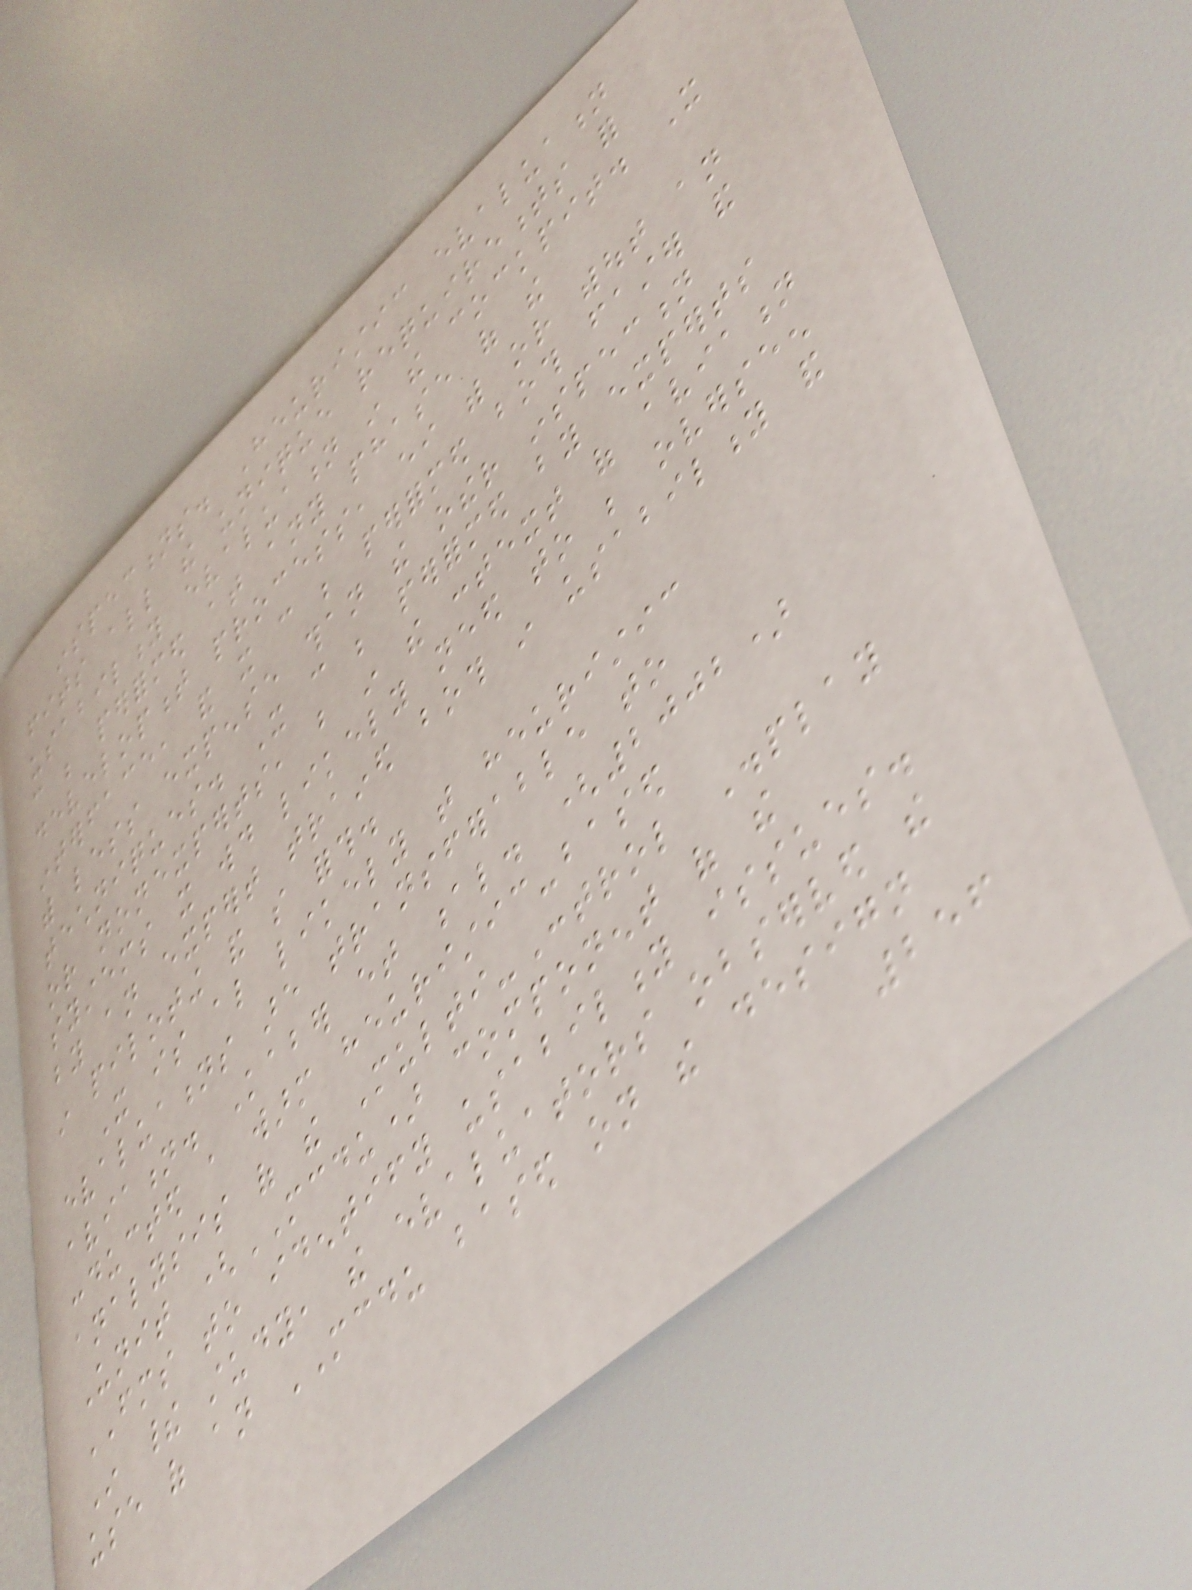inspections. Heuristic evaluation
fits all the unique requirements for
usability evaluation in the cockpit. It
can be performed at any phase of the
development process, either with or without an
interface, and it can be performed both faster and
with less expense than the other inspection
techniques. It can be performed by experts
or nonexperts, but in the context of aviation
systems it would likely need to be overseen
by an expert trained both in usability and
in piloting and so forth.
It is also likely that heuristic
evaluations are transferable to
aviation. Kaber et al. (2002)
conducted a warm heuristic-based
analysis of the Multi-Control Display
Unit (MCDU) component of the
FMS to identify usability issues.
In their study, the evaluators observed the
use of an MCDU based on the design
256
